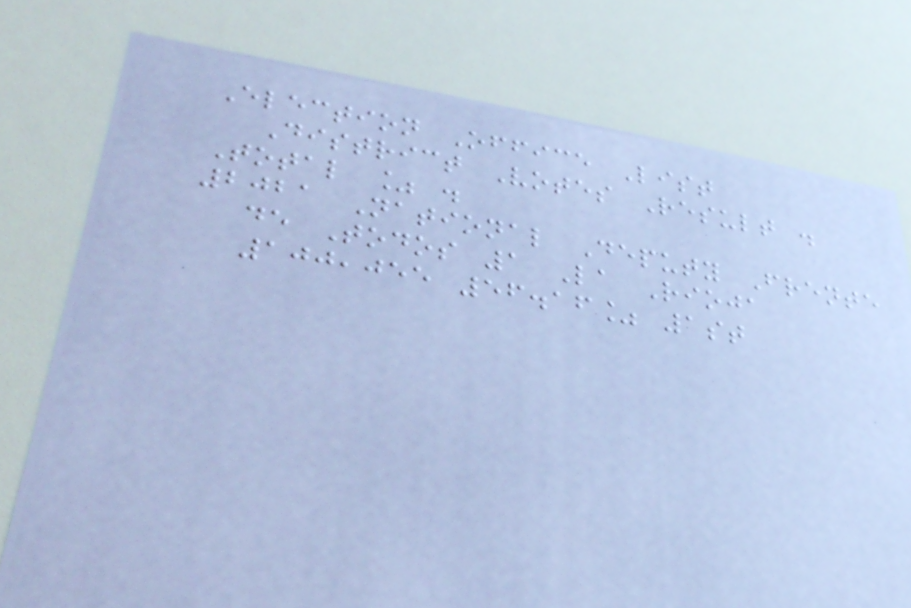Election Office List
District Votes Result .
Total % .
2021 National Deputy Frente
de Todos 1 La Rioja
100,055 56.16% 1st
